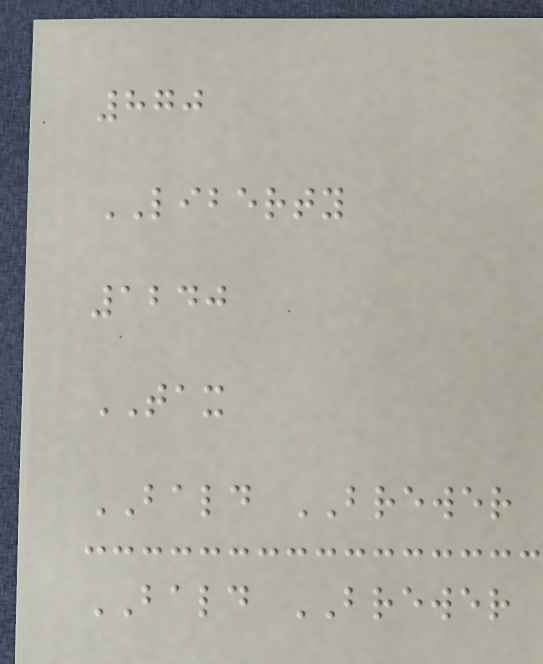870
LIBERTY
1240
TAX
BALD BREWER
BALD BREWER
